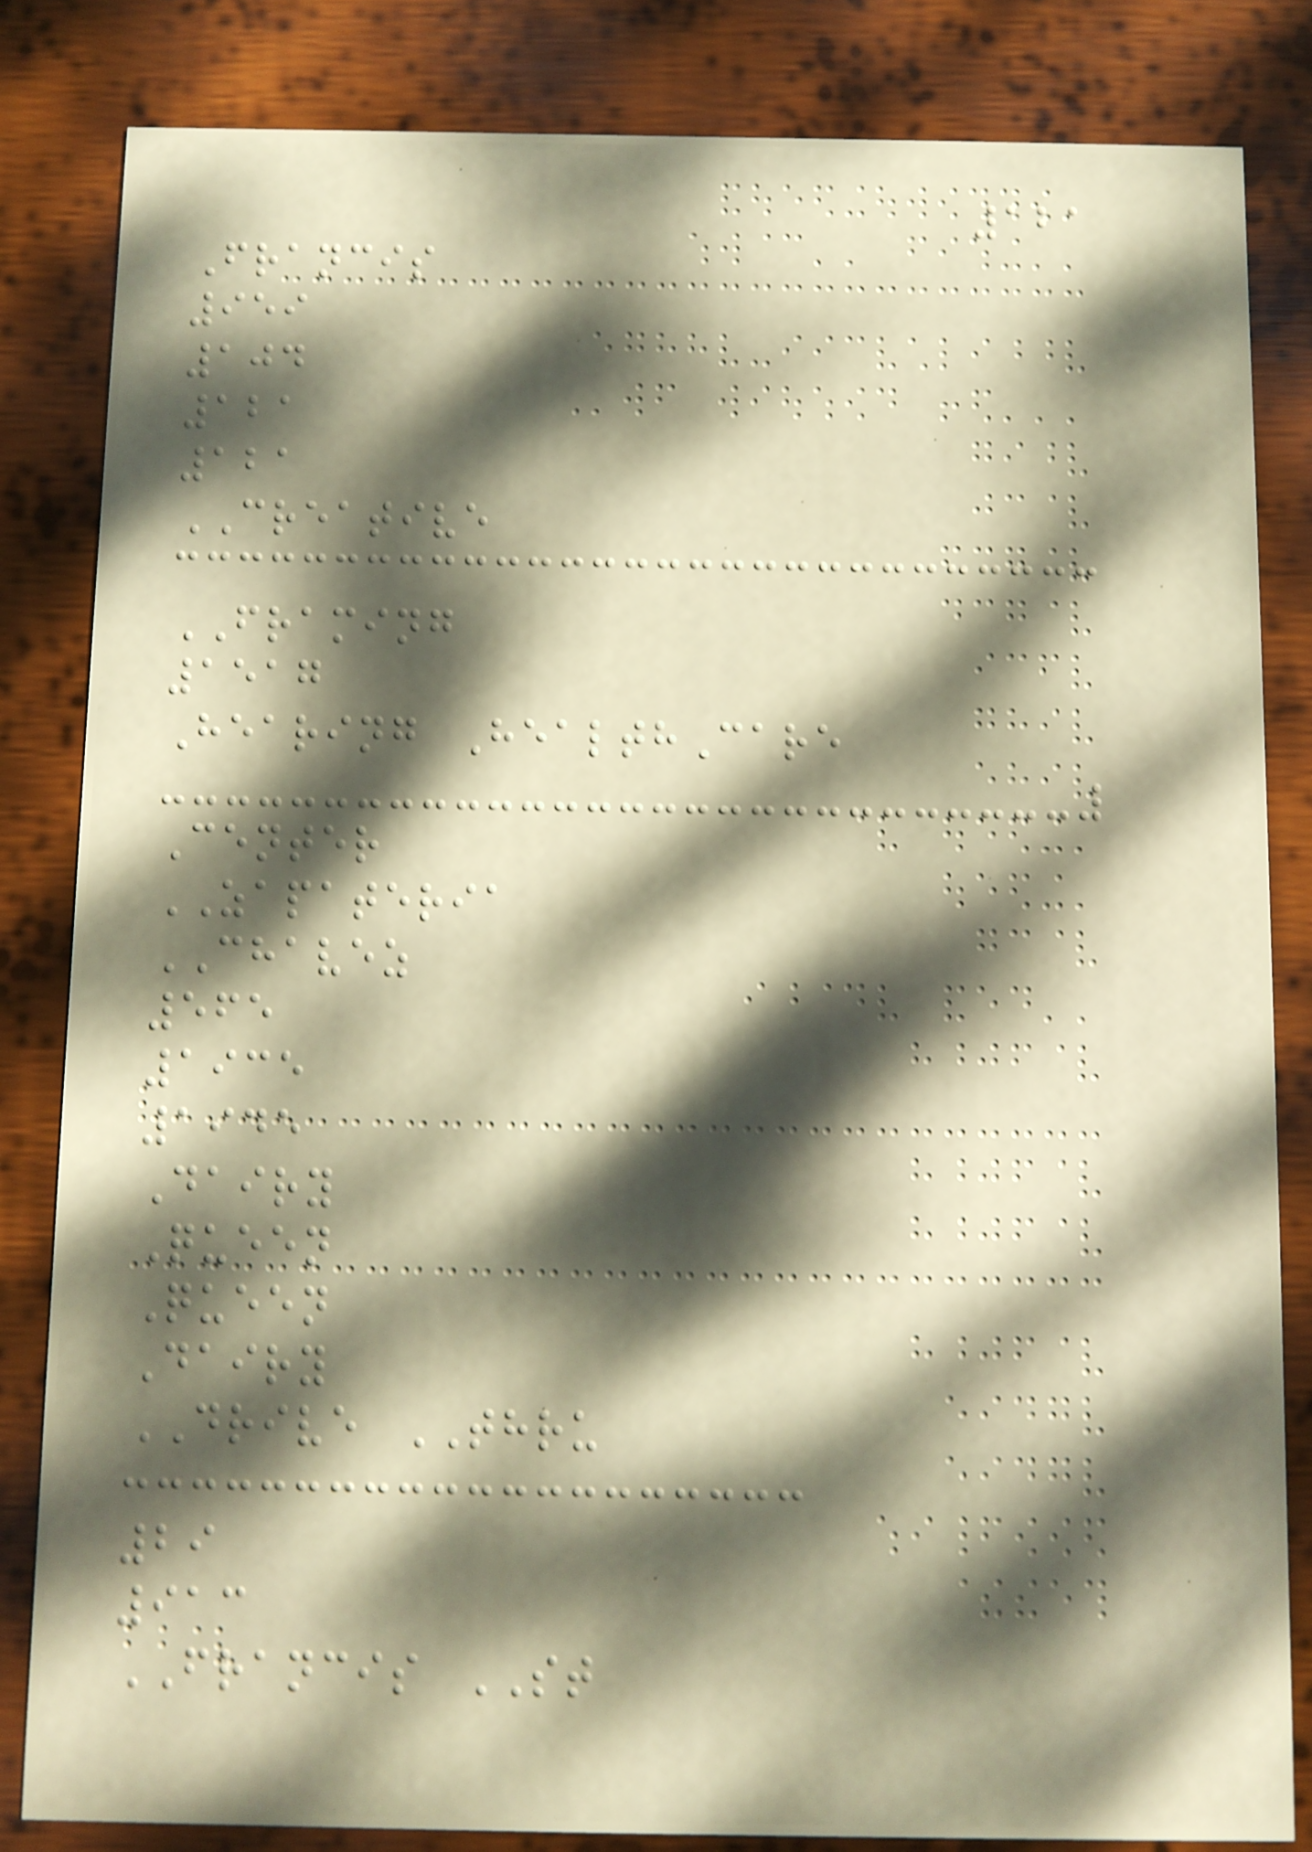121
Francis
959
104
121
121
CREATIVE
FRAMING
1517
Hearing HealthCare
Center
ZAPATERIA
CHAVEZ
565
1935
1945
Dairy
Queen
Queen
Dairy
DRIVE THRU
29
913
FRANCIS ST
